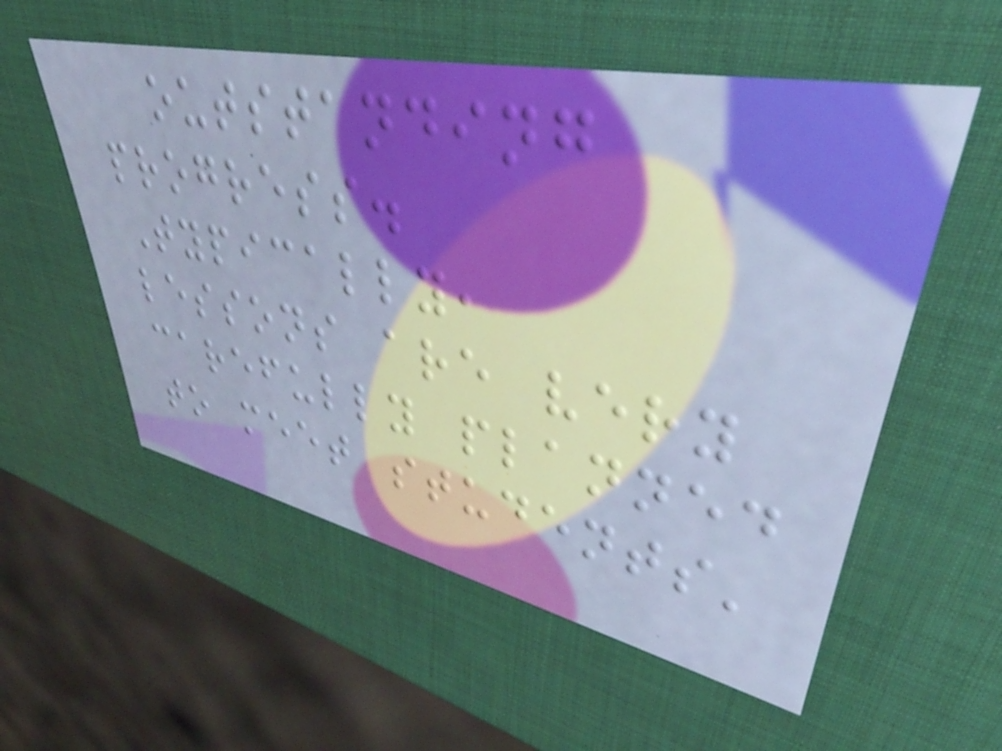outstanding
progress.
Typically,
lessons are very
carefully planned
to meet students'
